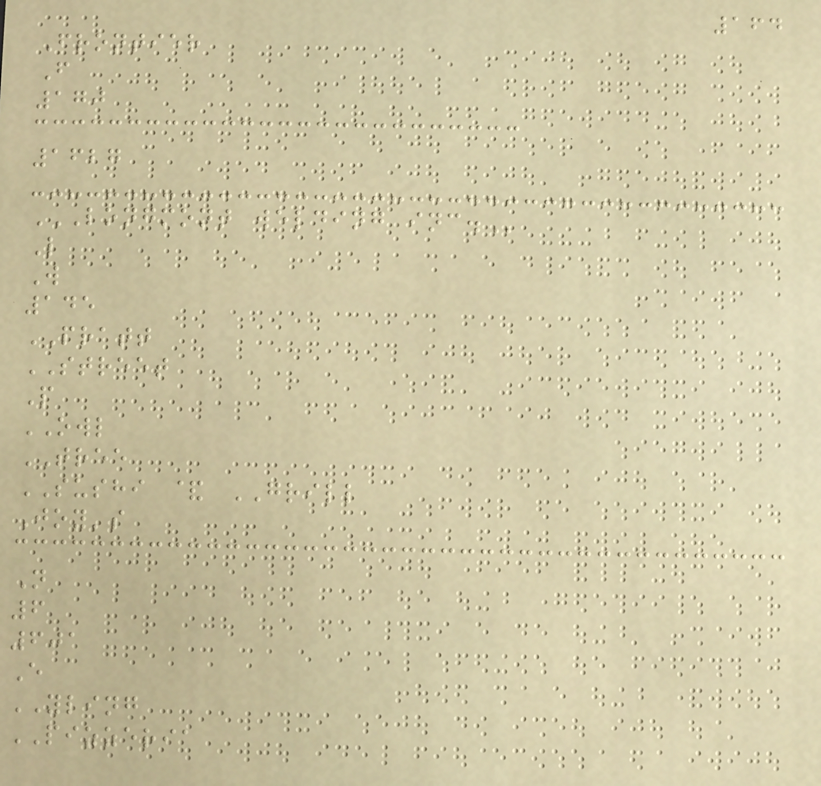164
Frontier
F
170
1627
LONGMONT WELDING INC.
L
W
145
PRATT
STREET
P
OWL
TREE
SUSHI & GRILL
Joy's
N
6
601
E
YLING
PIZZERIA
